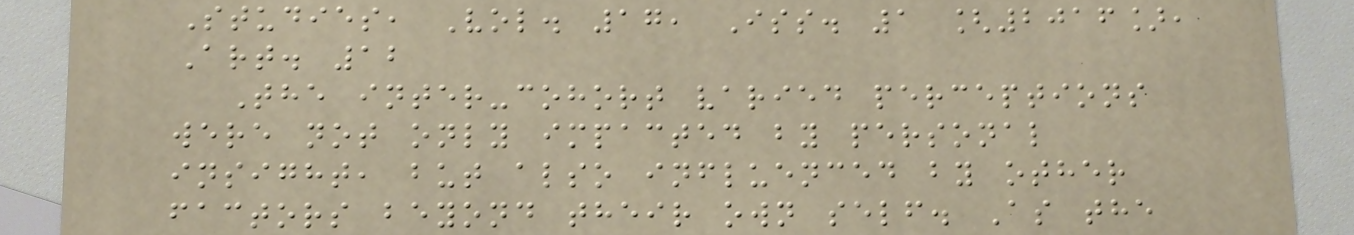Studies, Vol. 17, Iss. 1 [2016],
Art. 12
The inter-cohort varied perceptions
were not only impacted by personal
insight, but also influenced by other
factors beyond their own self. As the
